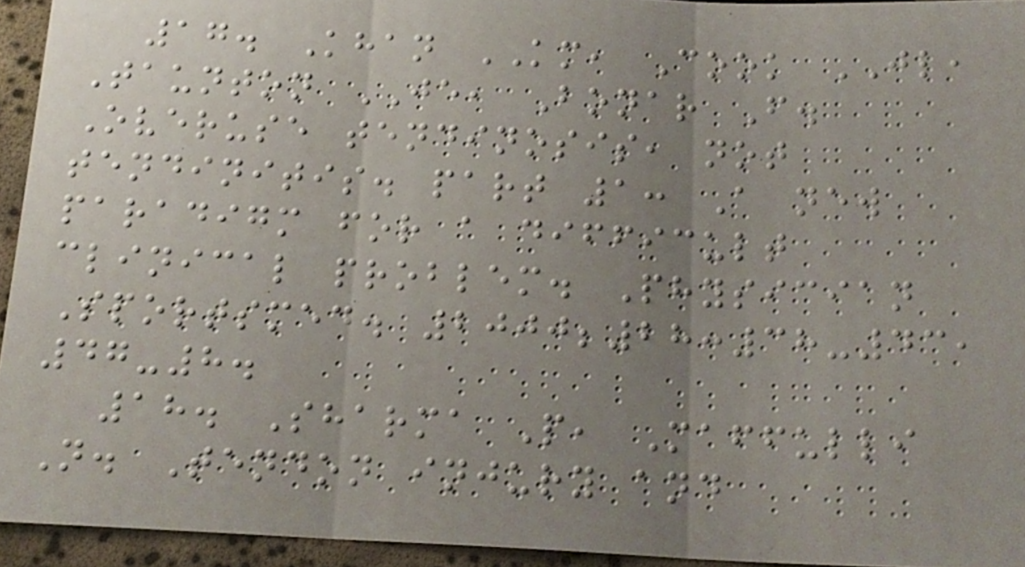17. Khan KM, Cook JL,
Taunton JE, Bonar F.
Overuse tendinosis, not
tendinitis. part 1: A new
paradigm for a difficult
clinical problem. Physician
Sportsmed. 2000;28:38-43,
47-8.
18. Sharma P, Maffulli
N. Tendon injury and
